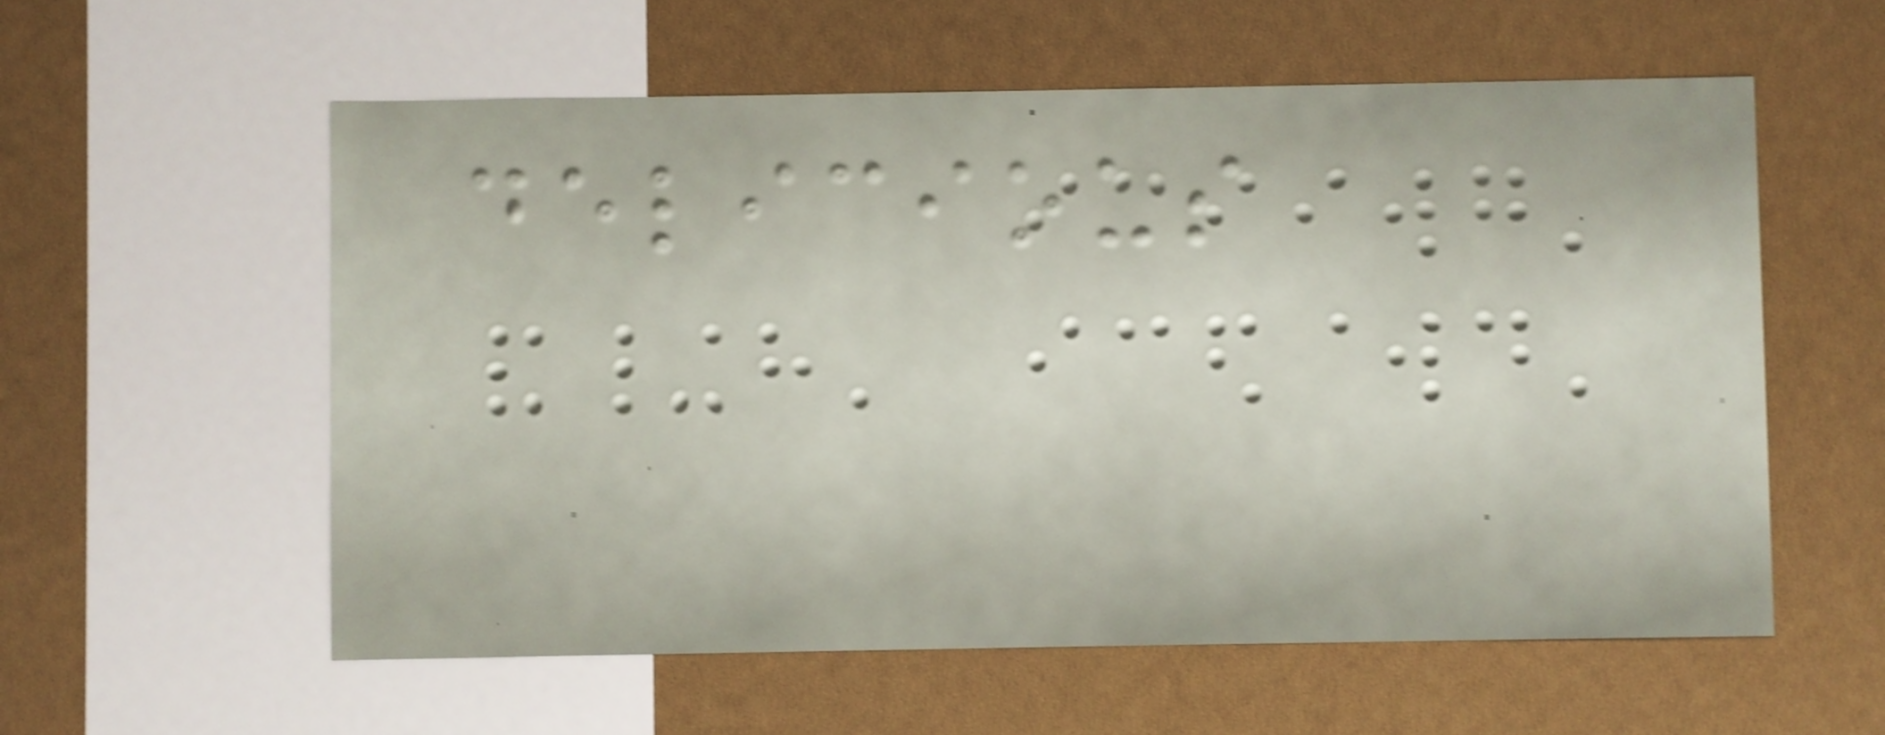delicious
